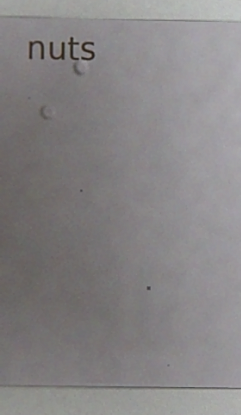A
